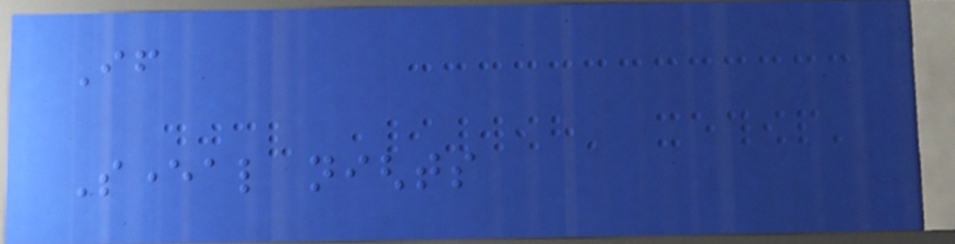If
Several nights
